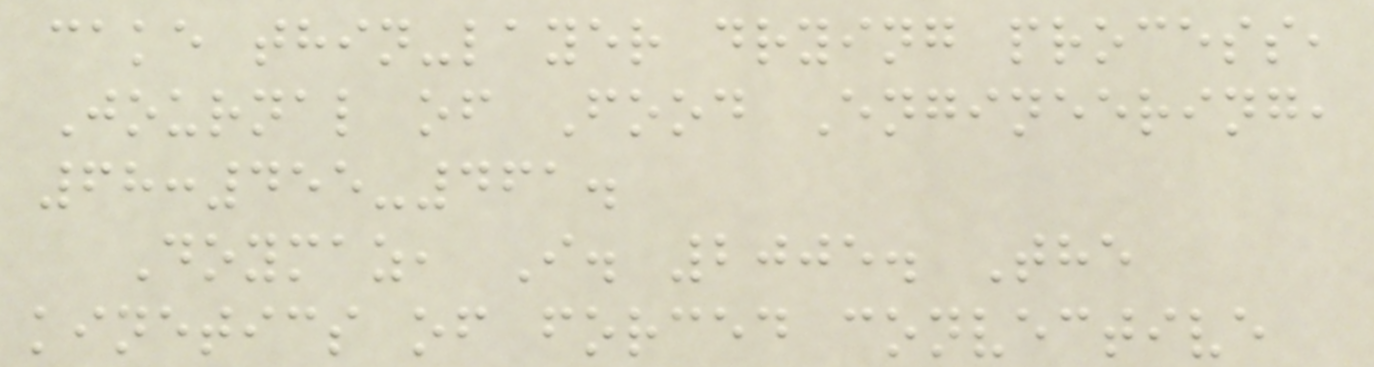cake thin-layer drying process,
Journal of Food Engineering,
68:455-461.
Doymaz, I. 2005. The
kinetics of forced convective
